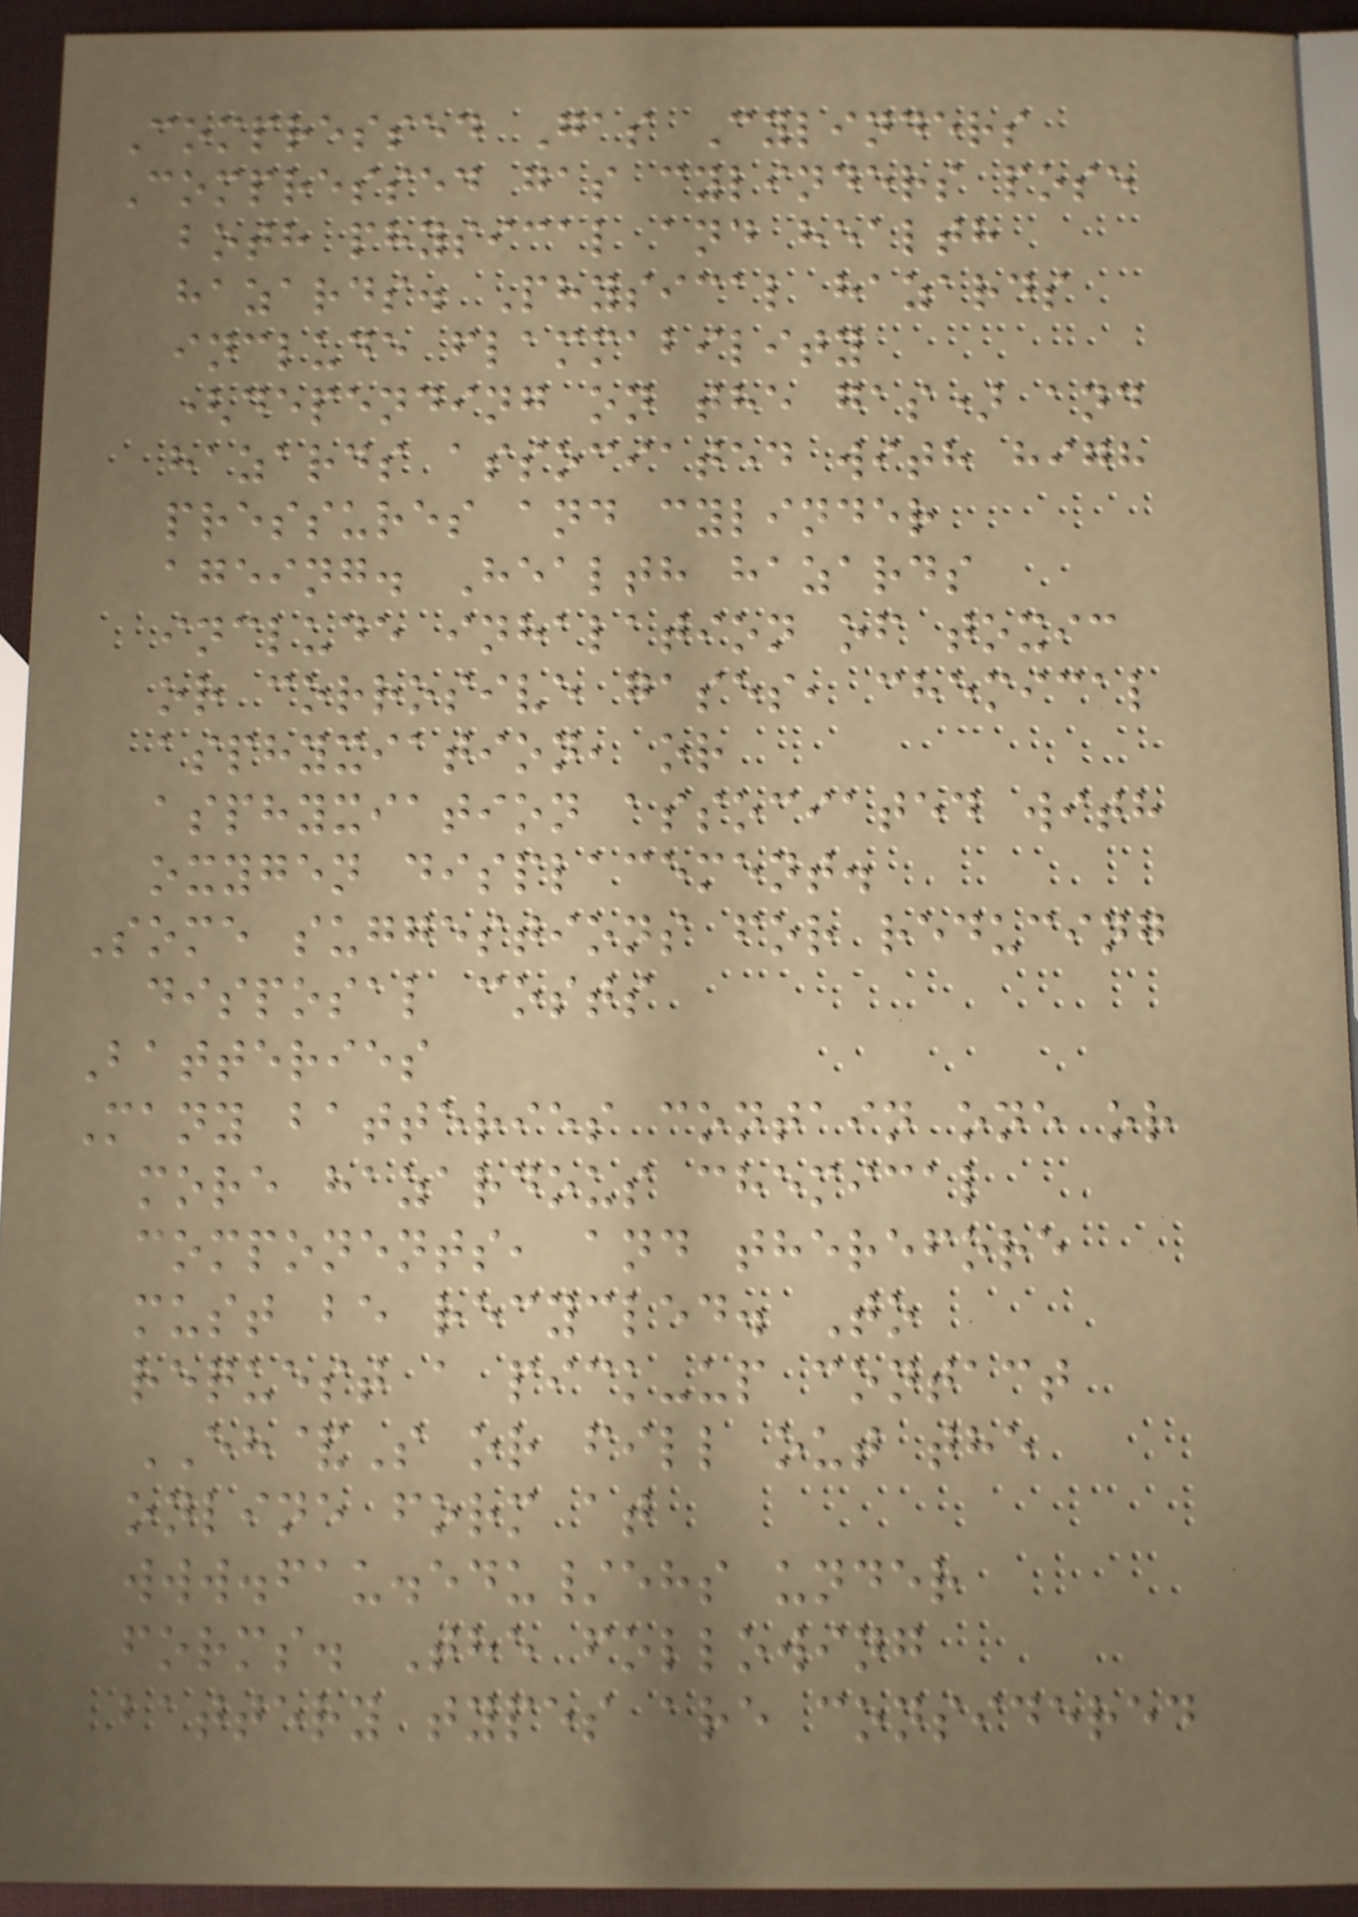Compressed Gas Cylinders
Compressed gas cylinders pose
both physical and health
hazards. Physical hazards
include flammability
(depending on the gas) and
hazards associated with high
pressures and cylinder
ageing. Health hazards
include inhalation of toxic
or corrosive gases, chemical
asphyxiation, or
asphyxiation associated with
oxygen displacement.
Some suggestions for reducing
disposal costs
Batteries
Many batteries contain one or
more hazardous chemical
components, and therefore
must be recycled. To
request a pick-up contact
EH&S or fill out the
online form at
www.fau.edu/ehs under
forms. The following
battery types are considered
